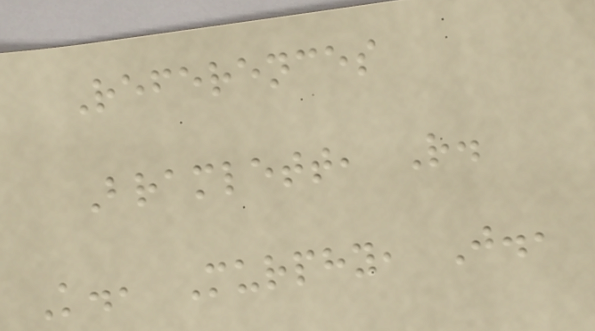References
Bramlett, R.
K., Murphy, J.,
